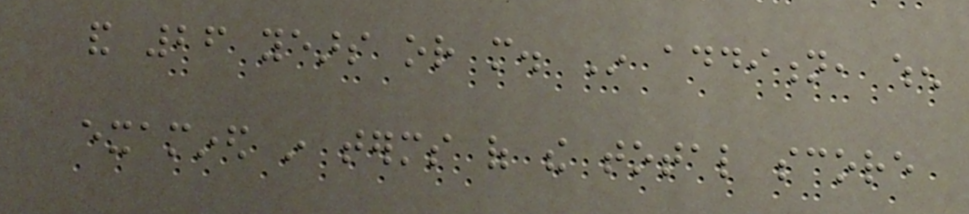and 26 years or more. In addition, when
examined in terms of the total score
